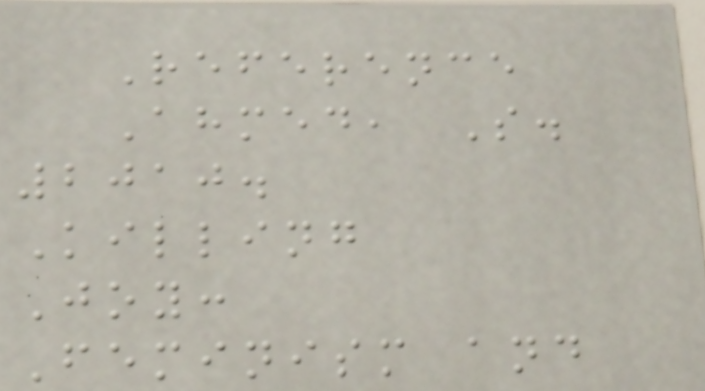Reference
Ahmed, S.
2010.
Killing
Joy:
Feminism and
